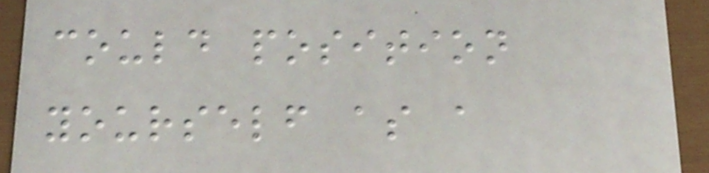could position
yourself as a
